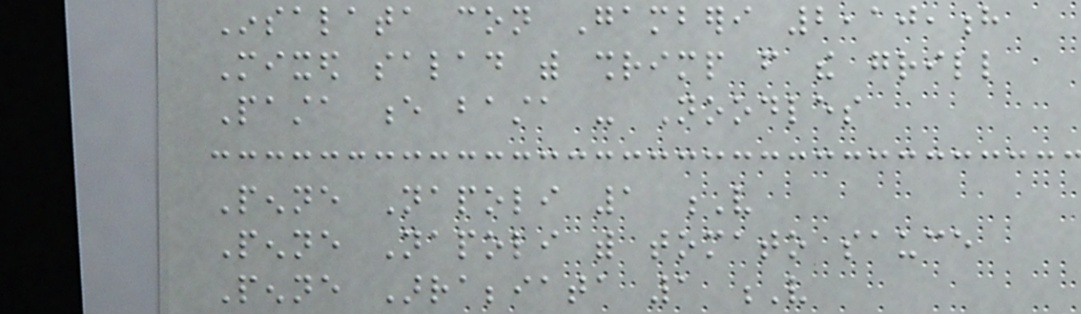Insalata con Gamberi 2,10,h
Mixed salad with shrimp from the grill
Pasta e basta - Noodles
Penne Napoli 1 V
Penne Napoli with tomato sauce
Penne Arrabbiata 1 V
